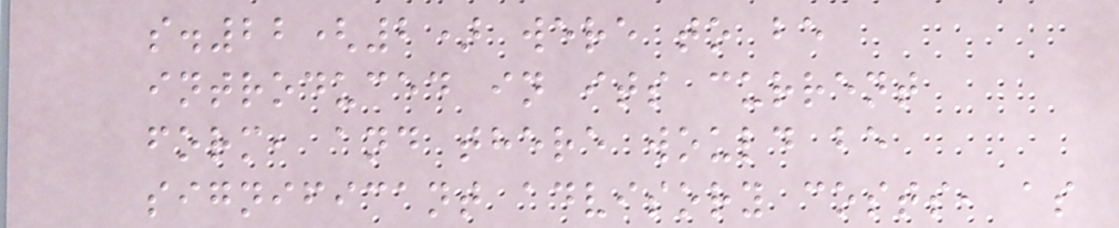s.22(2) were to be
introduced in its current
form, and there would be
significant advisory costs, as
